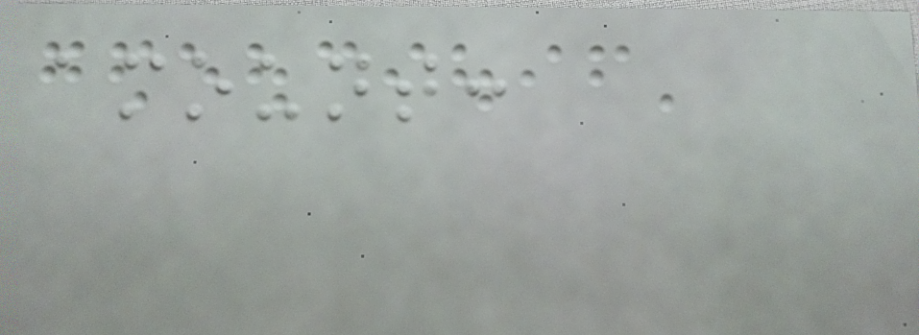amount:
